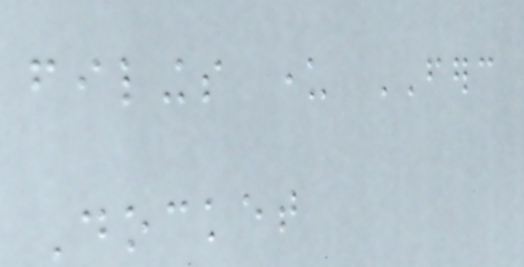filings under FERC
Docket
